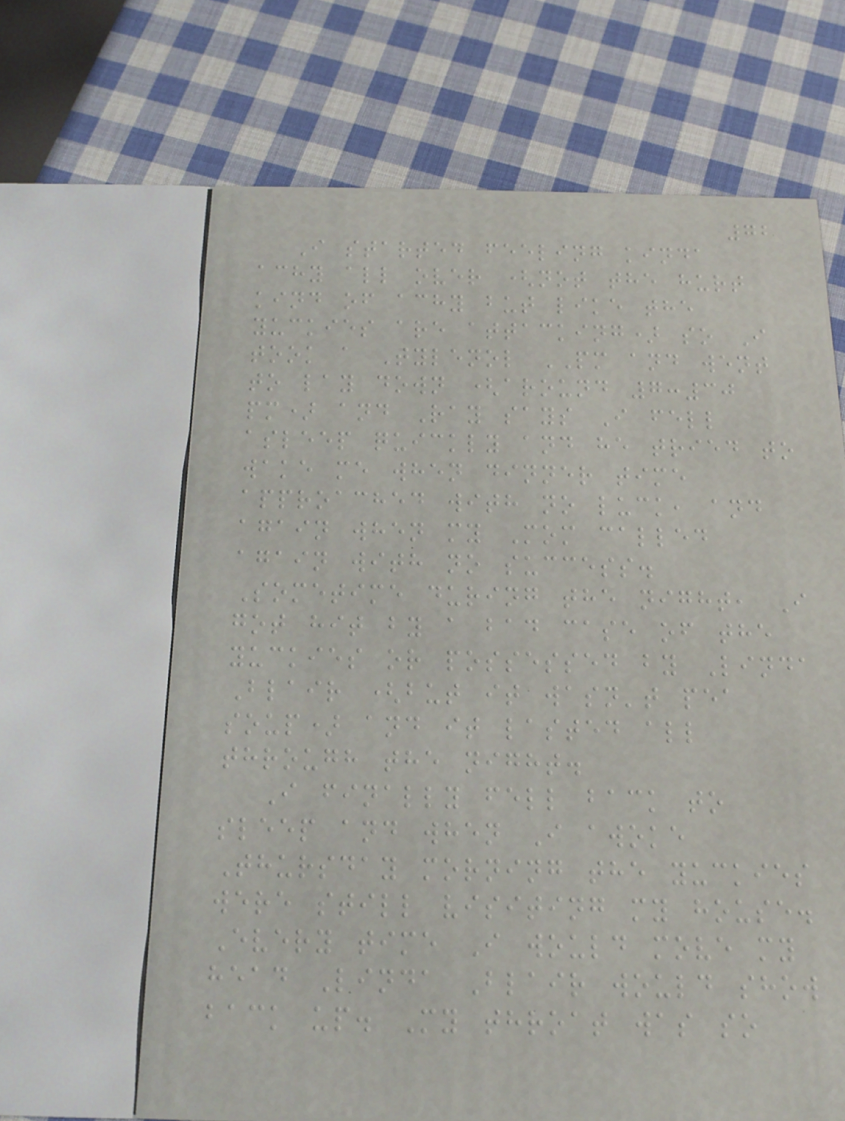72
I started feeling kinda
achy all over (not the hurt
kind of achy but like the
yuckies are attacking) so I
took a Tylenol PM and went
to lay down (around 7:30
pm) and Ray says I fell
asleep quickly and he tried to
wake me when dinner time
approached with no luck, and
again when my Mom called
again with no success.
Sometime during the night, I
got hit by a bad case of the
yuckies or possessed by Linda
Blair (but it wasn't pea
soup) and it lasted all
through the night.
I finally fell back to
sleep and when I awoke
Thursday morning the yuckies
were still visiting my house.
Every time I would move my
head Linda Blair would show
back up. My throat was so
